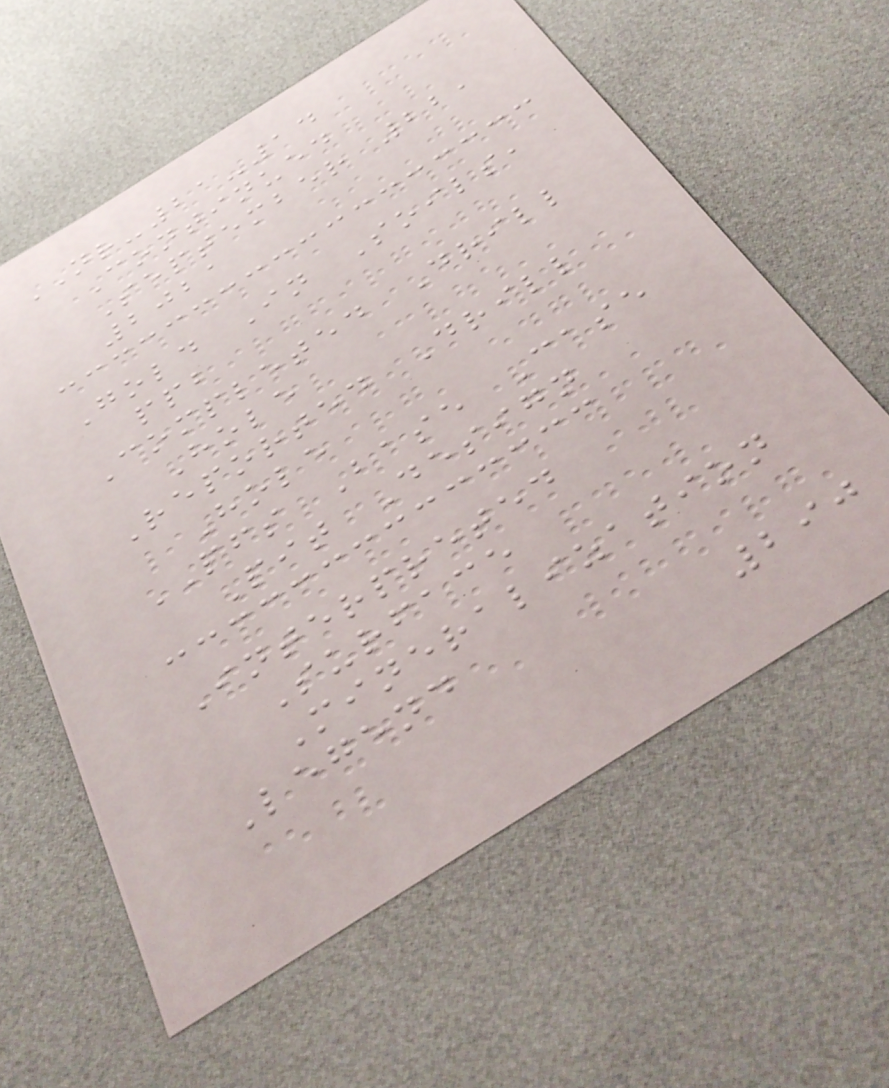NR-21-14
Continued
September 22,
2021
Gold In Soils,
ppb
Completed Drill
Hole
Reported Drill
Hole
PFS Base Case
Pit Design
Interpreted
Surface
Mineralization
Legend
290
